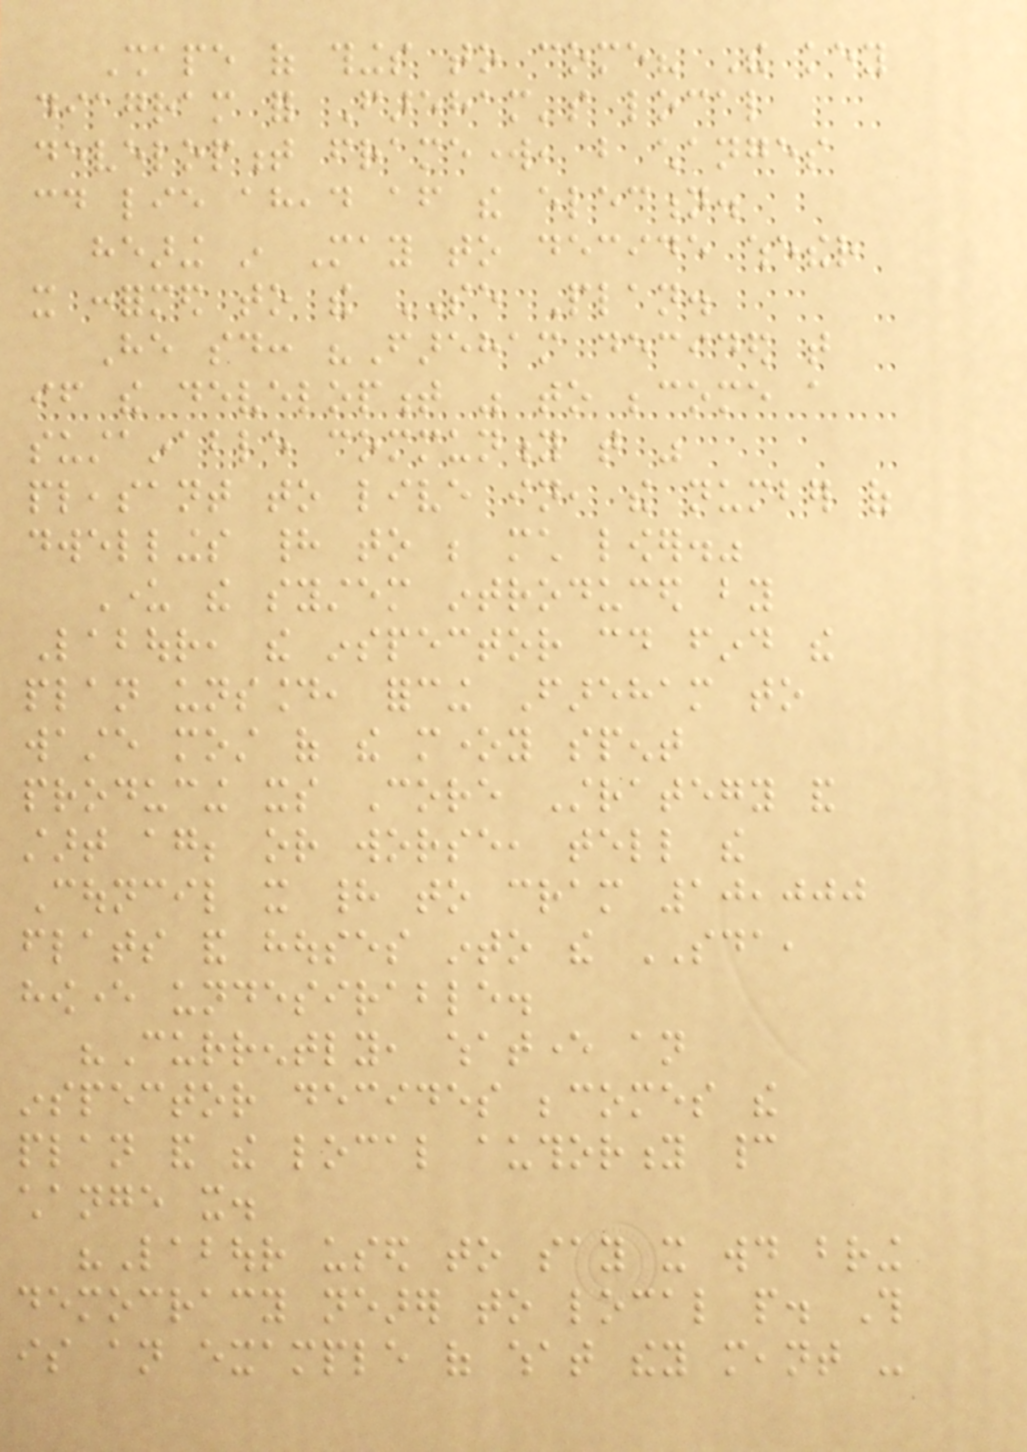Shape of things to come? The key
diagram for Fareham's local
development framework, but changes
could lie ahead after the election.
hearing in May to decide whether
it conformed to the SE Plan.
He said: "Fareham decided that
if the development was to become a
sustainable community that was
pleasant to live in, the number of
dwellings had to be much lower."
Under the system introduced by
Labour, the inspector could find the
plan unsound, forcing Fareham to
waste most of the money spent
producing its Core Strategy and
start again; or worse, tell the
Council it had to cram 10,000
flats and houses into the SDA,
however undesirable.
"Currently, whatever an
inspector decides becomes the
plan and the local authority cannot
change it.
"Labour used to say it would bring
democracy nearer to local people. This
is an example of what they meant -
